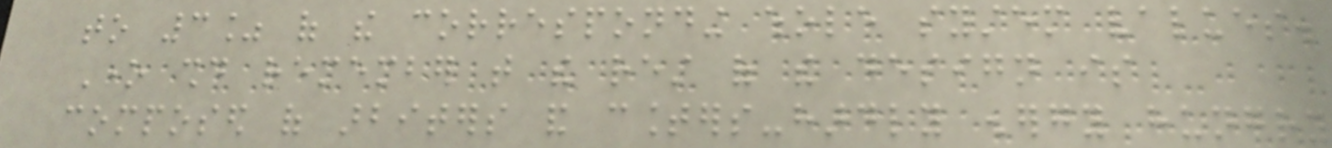to 3% of the corresponding whole system values.
One should remember that the rest of the design is
composed of arbiters and counters-hardly energy hungry
